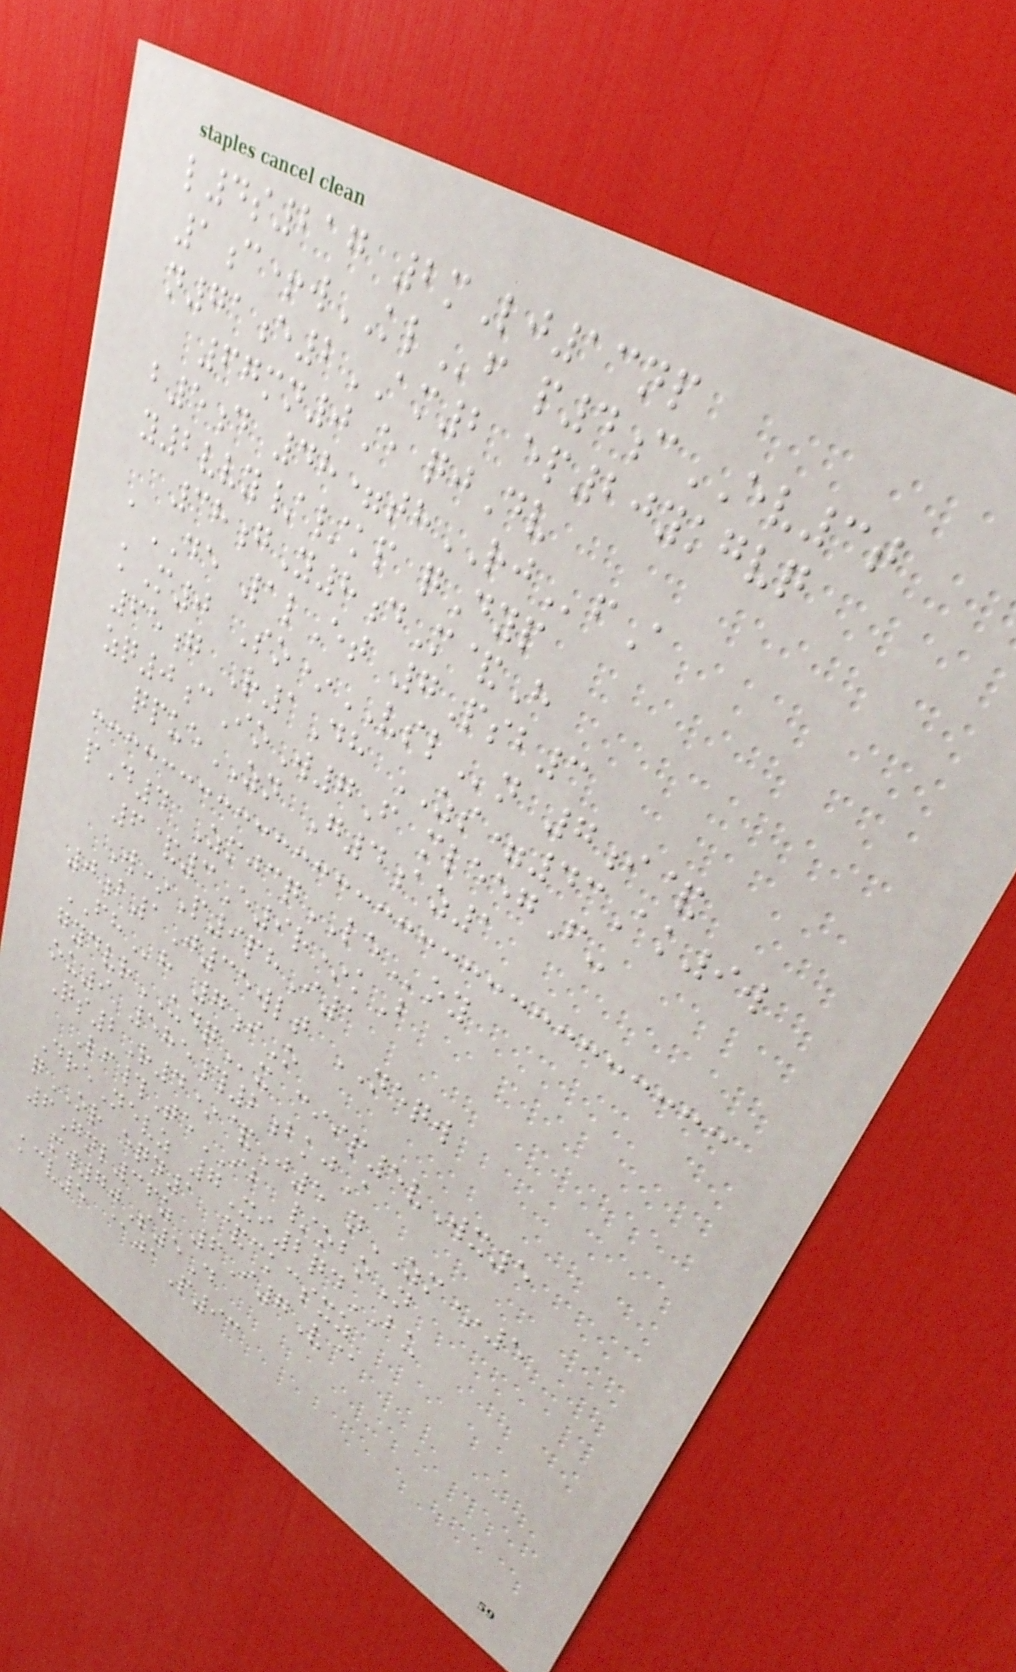l4s217 2mLj13np
1c+wKLf p4cEV3t
n71e2AM2 ep20ykgvq
67mn0E qjDv
b5d 48=thRJfA
y2vvy//kp qDyp
38gY8dM&H
aDE 1lEt 7Psb3
kM0 So*VSLn 7i&
65g R1Dh ZS=43Ak9w
zq0cIoW7F mleegF-
qpueZN G4az1
pD4 ZmjcqLEoy
6&3E9r*kB
W*P9phI1
0b1J35wlt NEQW
FHh 7iO
gydvrUDQx ciip5vWx5
ou9 585#2bkjA
Qs2R4*&J5 nZM*5
Lf#TeIB /oboN
DreNevz 7Xi2qdBU
qOR eqn1 &ckcsxz
6Gnl36z 6I7V@
mw70S5D
kcv5 @jaP93
